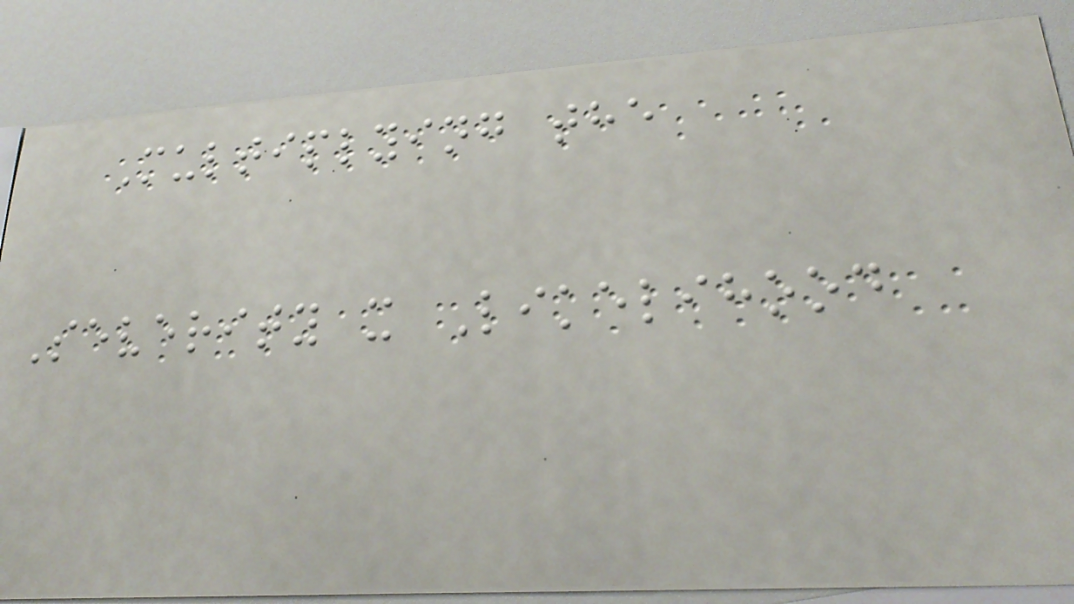Multiplying the
Severity x Likelihood
